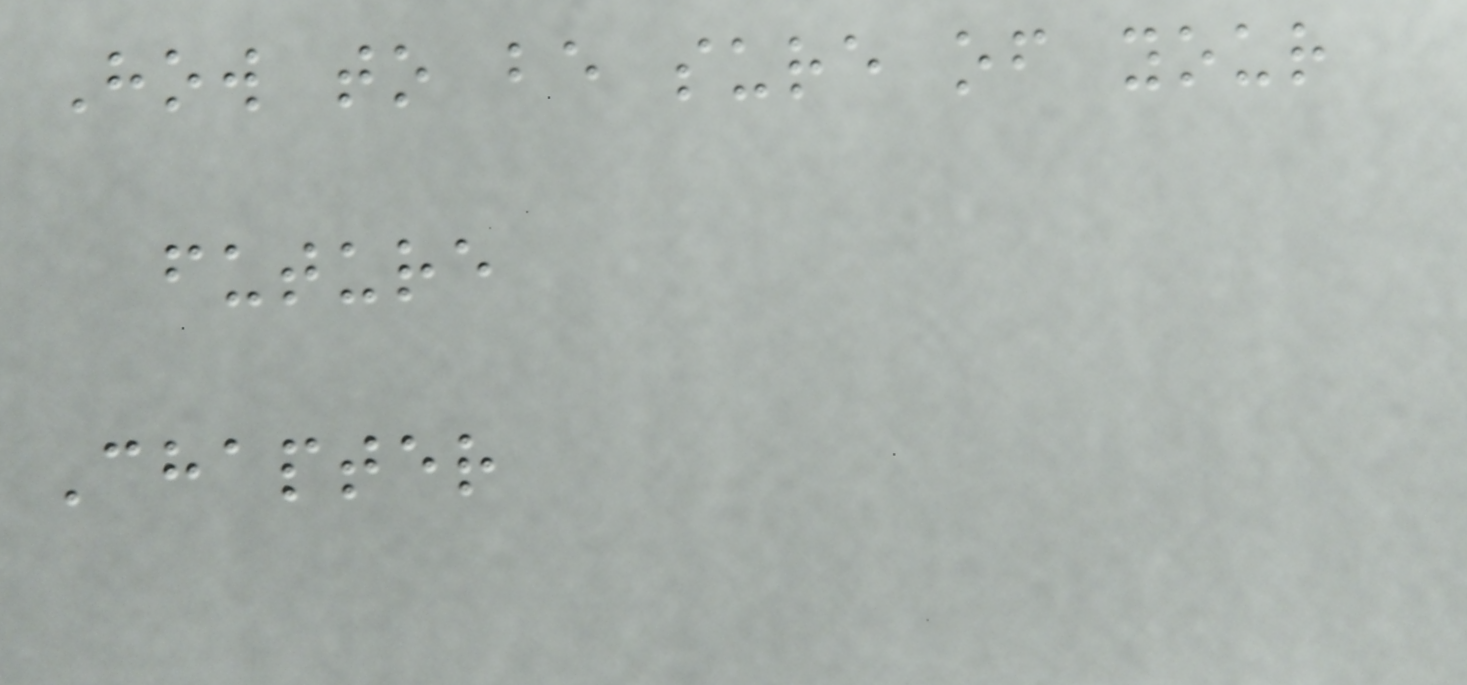How to be sure of your
future
Chapter
